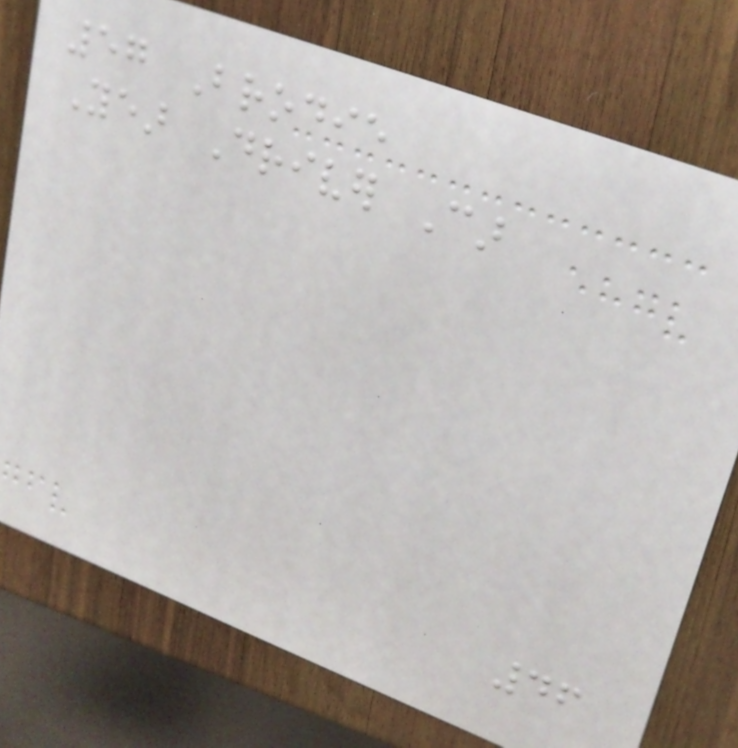57 Brodie
Year Driver Car
46
